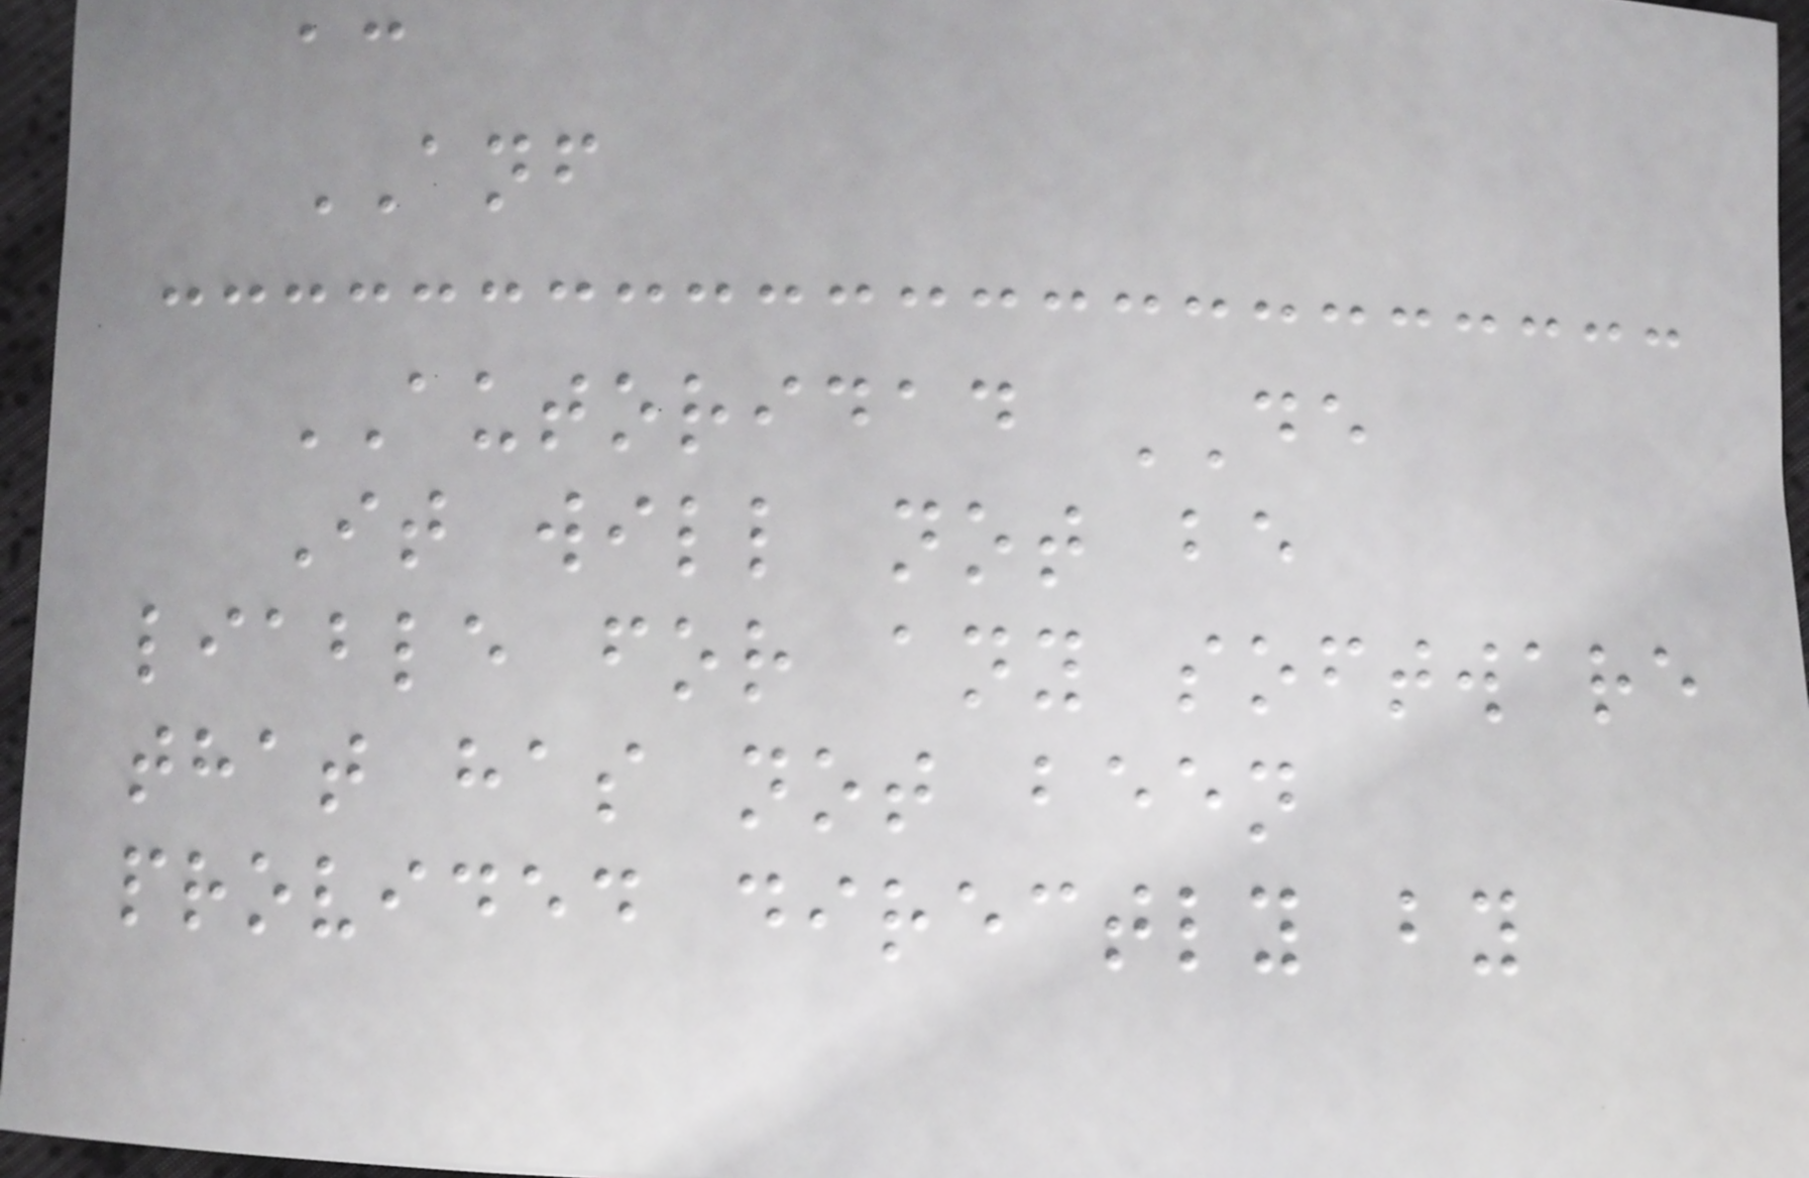ac
ANF
AUTORIDAD DE
It will not be
liable for any software
that has not been
provided directly by
